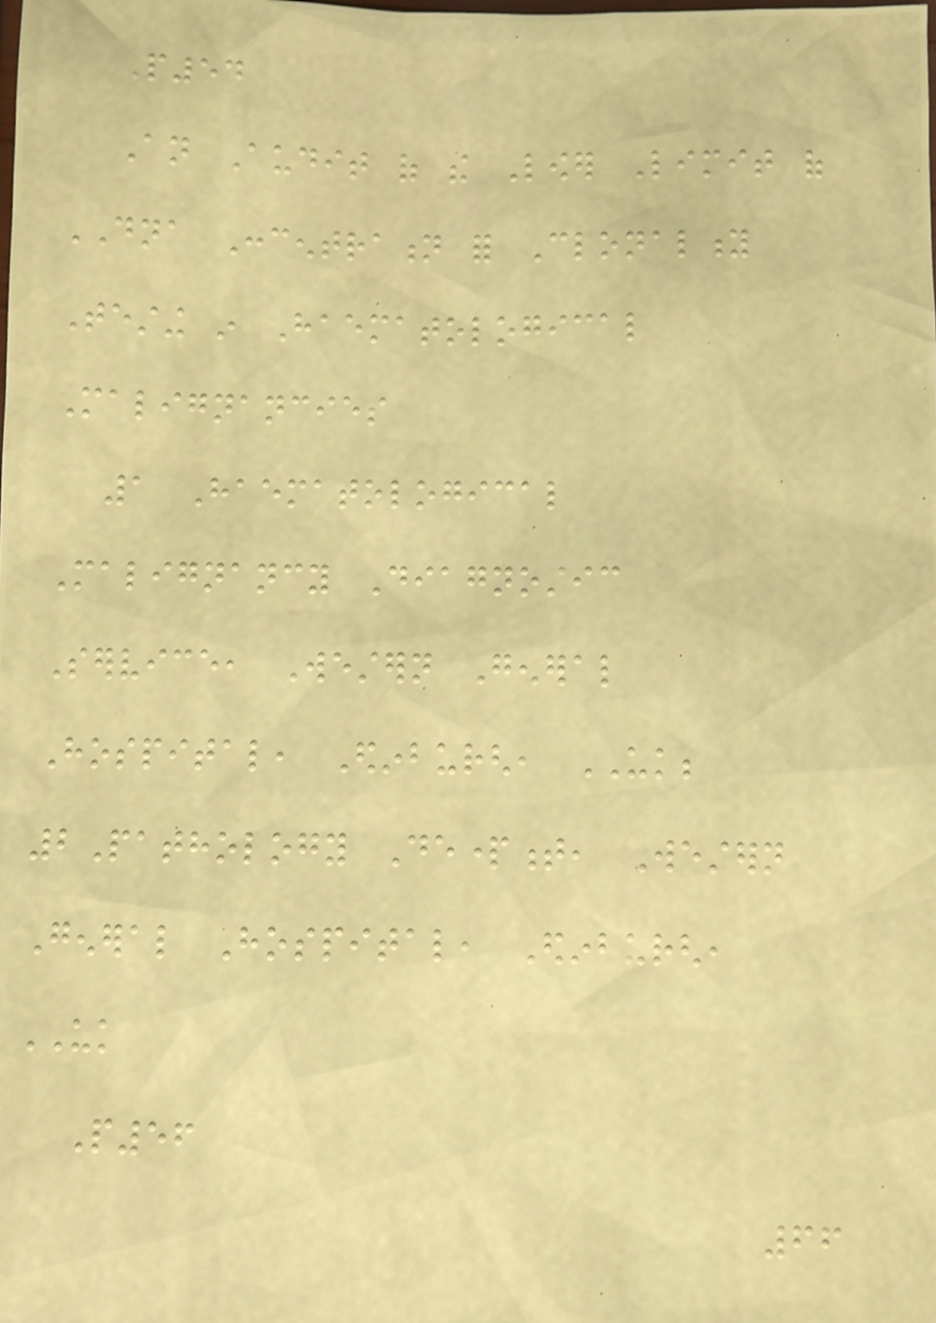P54
An Audit of the Lower Limit of
DNA Concentration for Clonality
Testing in Haematological
Malignancies
1 Haematological
Malignancy Diagnostic
Service, Western General
Hospital, Edinburgh, UK;
2Pathology Department, Western
General Hospital, Edinburgh,
UK
P56
66
